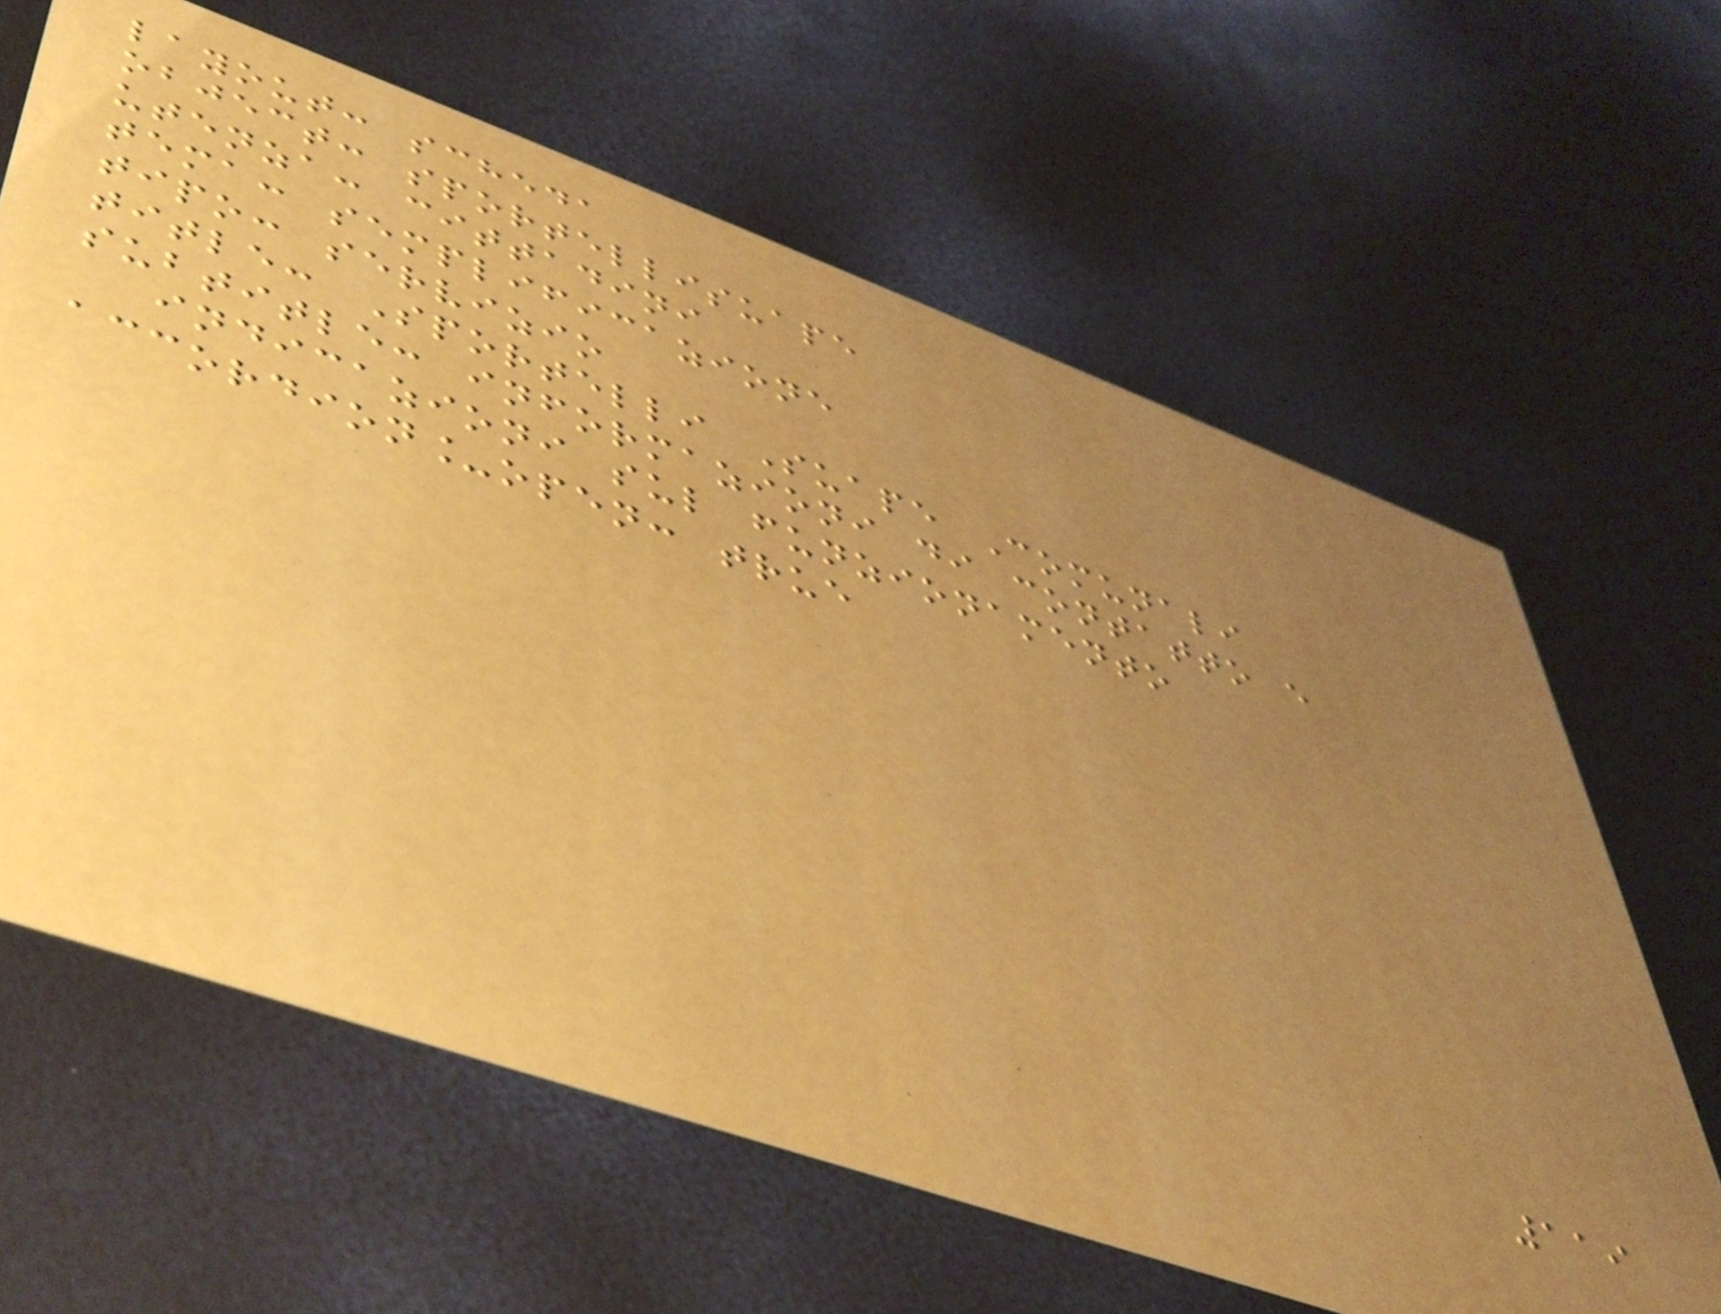layout: scheda
object: sportellisuape
utenza: cittadini
tema: semplificazione
tipo: servizio
title: Sportelli Suape Comunali
subtitle: informazioni di contatto e
indicazioni sul funzionamento
accordion_open: true
119
